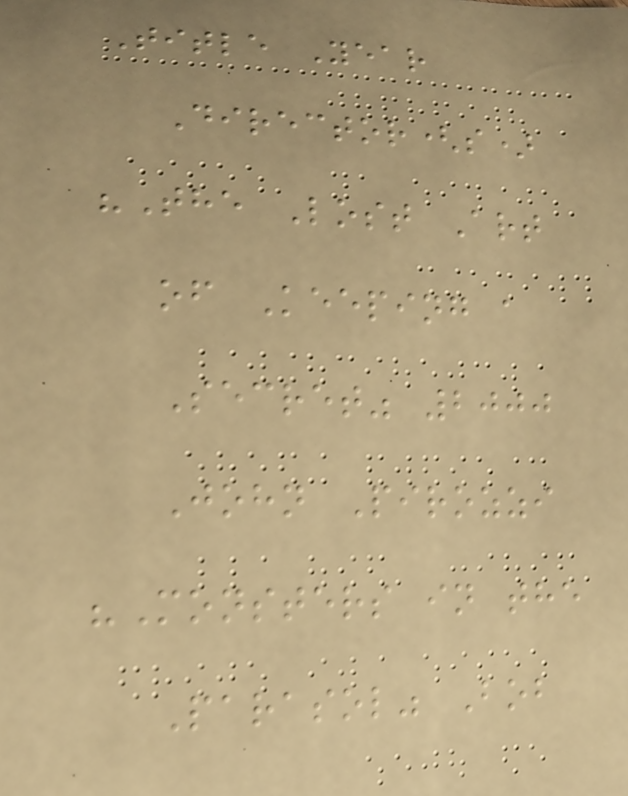Title Year
Director(s)
"The Lost Art
of Keeping a
Secret" 2000
John Pirozzi
"Monsters in the
Parasol" Bob
